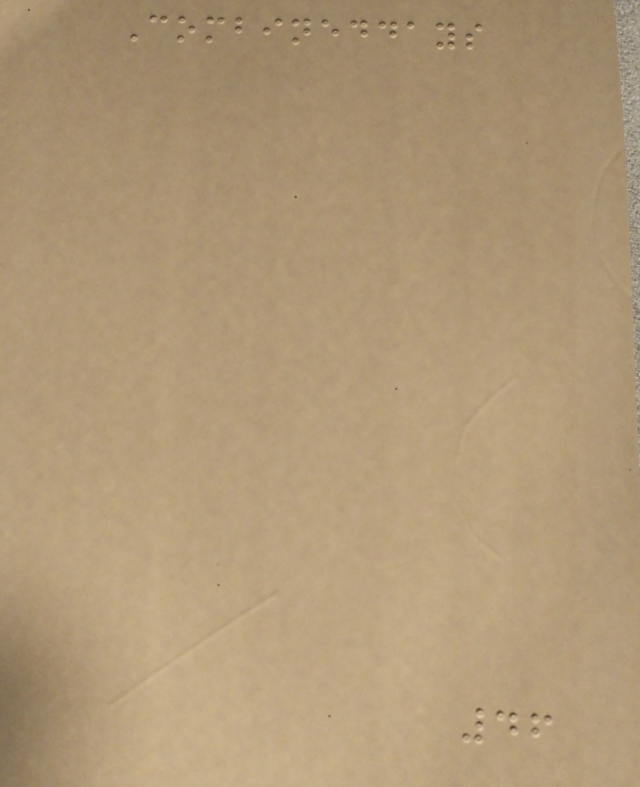Combineddays
46
